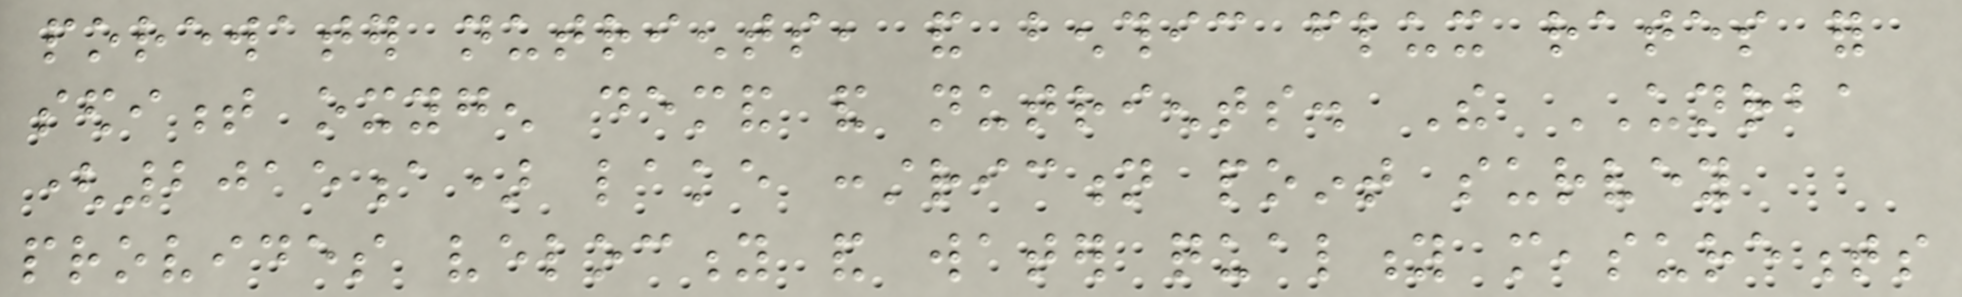porewater nutrients, and benthic flux rates for
sediment oxygen demand and nutrients. The UNRBA
(2015a) lake constriction point survey
provides velocity and water quality measurements
